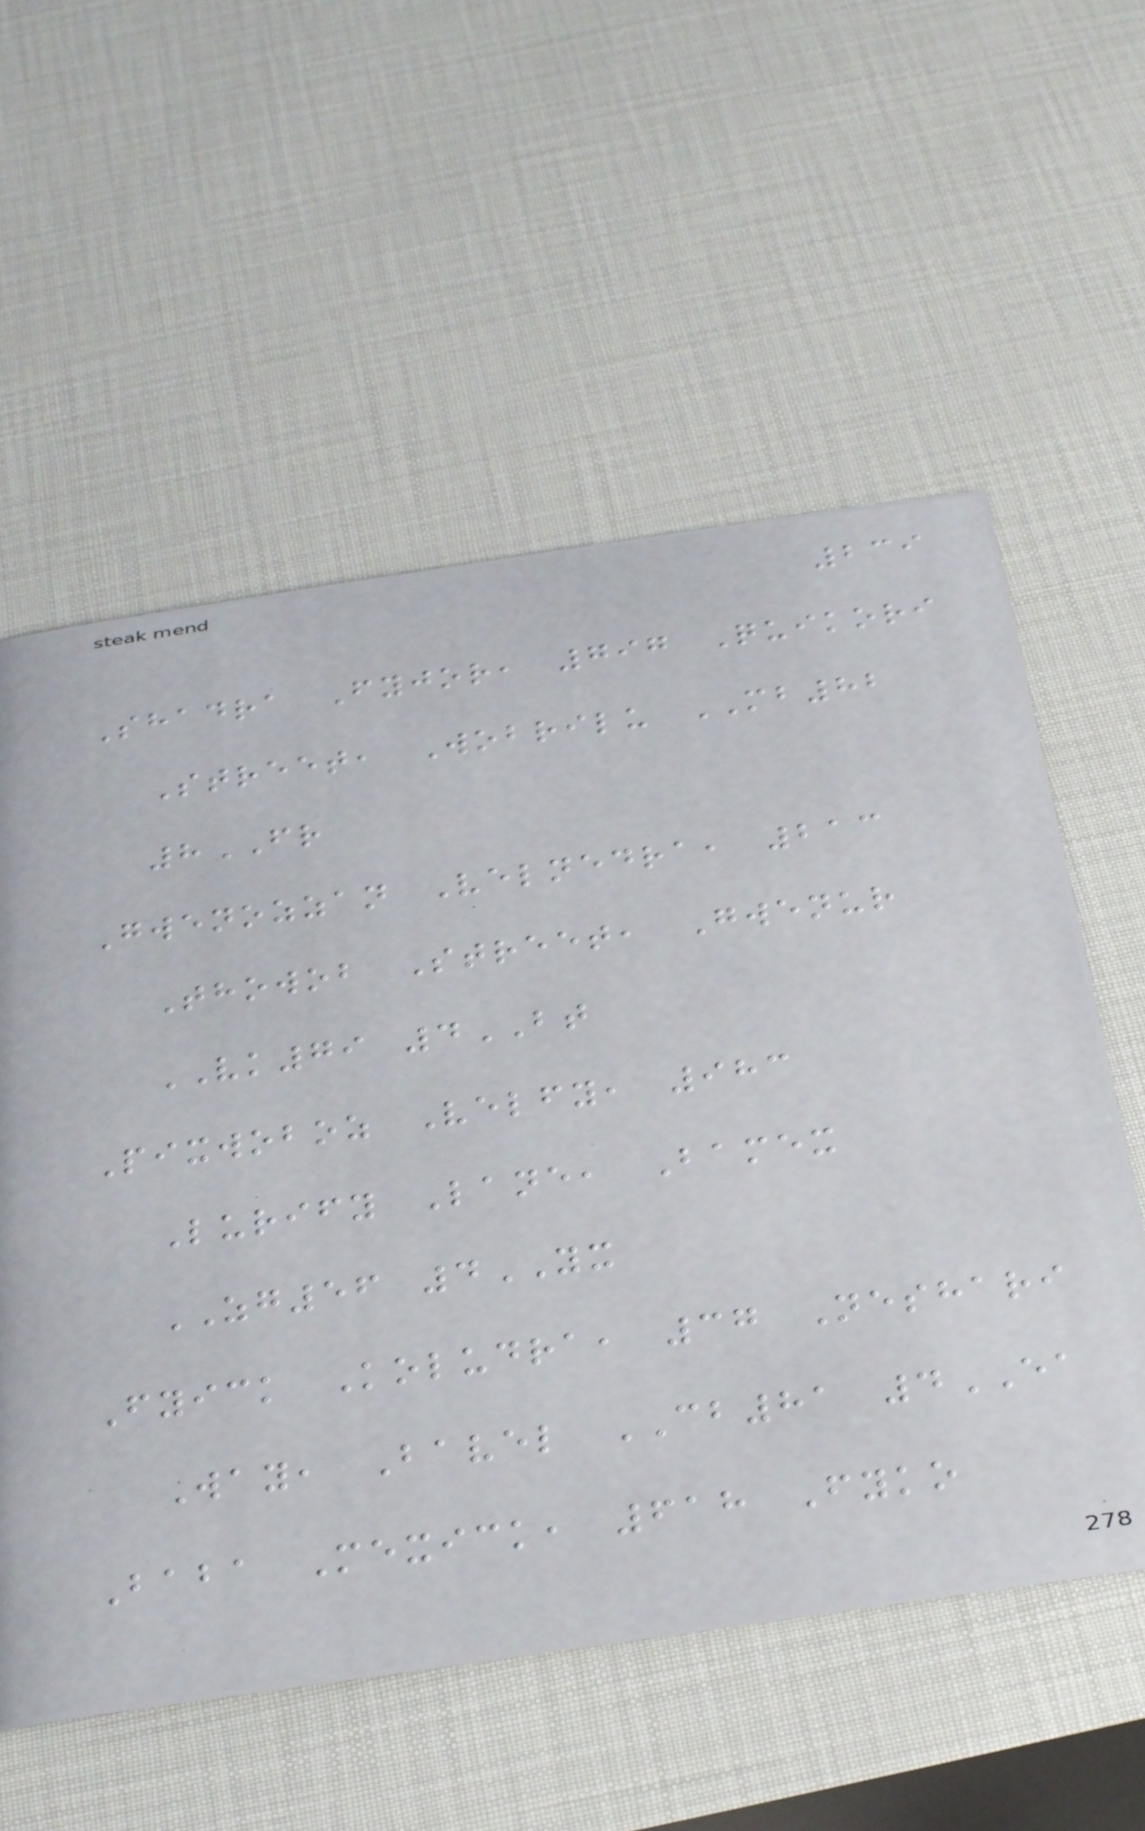239
Shadra Fyjor, 797 Quikori
Street, Wobrilu MB82
8FR
Gwenozzan Velnedra, 213
Thowob Street, Gwenur
VK79 4BT
Pixwoboz Velfy, 983
Lurify Lane, Bamex
ZG56 4YX
Fyick Koludra, 37 Neshari
Way, Bavel CB81 4EA
Baba Mexick, 618 Fyko
